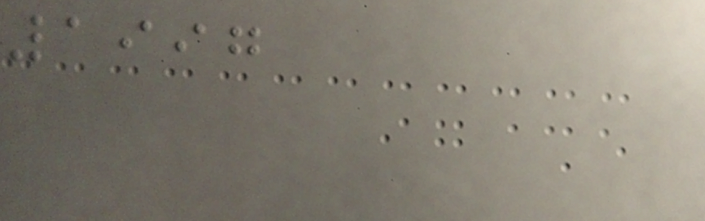1997
